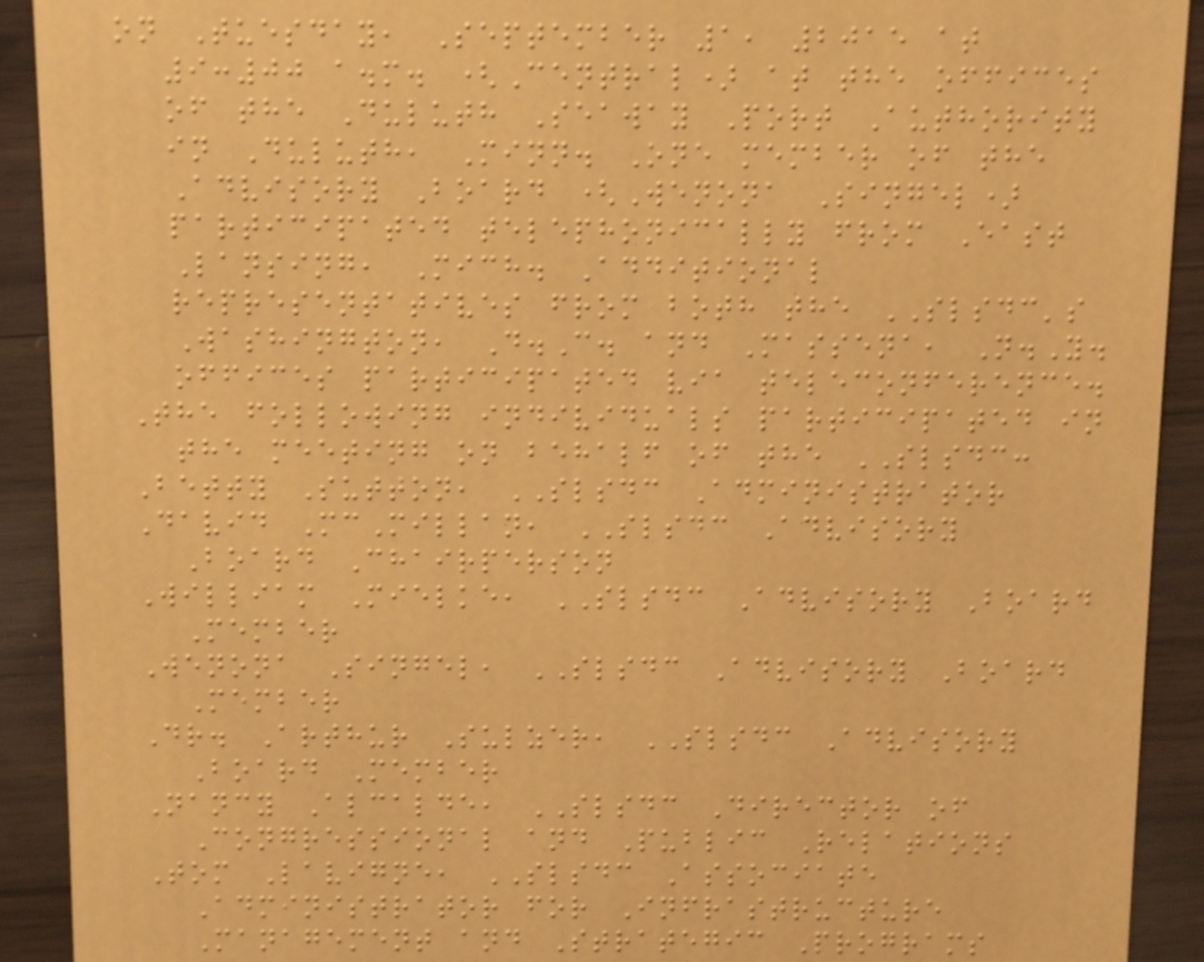on Tuesday, September 1, 2015 at
9:00 a.m. (Central) at the offices
of the Duluth Seaway Port Authority
in Duluth, Minn. One member of the
Advisory Board (Wenona Singel)
participated telephonically from East
Lansing, Mich. Additional
representatives from both the SLSDC's
Washington, D.C. and Massena, N.Y.
offices participated via teleconference.
The following individuals participated in
the meeting on behalf of the SLSDC:
Betty Sutton, SLSDC Administrator
David McMillan, SLSDC Advisory
Board Chairperson
William Mielke, SLSDC Advisory Board
Member
Wenona Singel, SLSDC Advisory Board
Member
Dr. Arthur Sulzer, SLSDC Advisory
Board Member
Nancy Alcalde, SLSDC Director of
Congressional and Public Relations
Tom Lavigne, SLSDC Associate
Administrator for Infrastructure
Management and Strategic Programs
